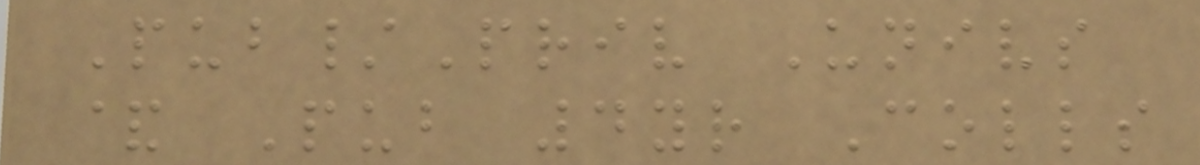Pub/Priv Univs
& Pub 4yr Colls
